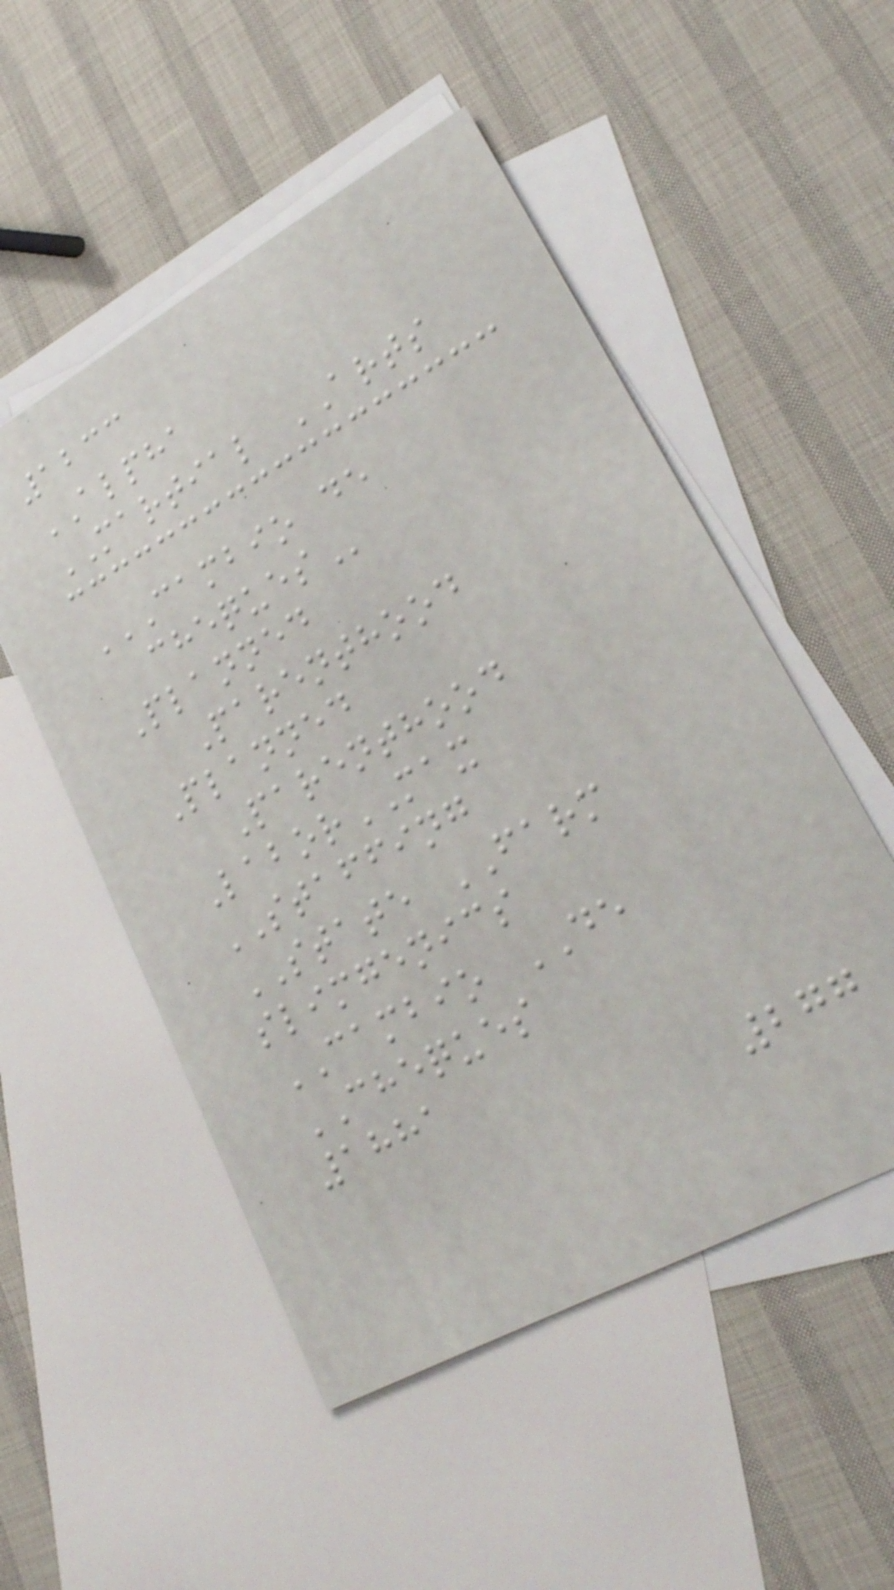1233
ALPHA
MARTIAL ARTS
CAMBIO DE
CHEQUES
Planned
Parenthood
Planned
Parenthood
LaborMAX
STAFFING
STATE FARM
slimgenics
CAMBIO DE
CHEQUES
1881
277
